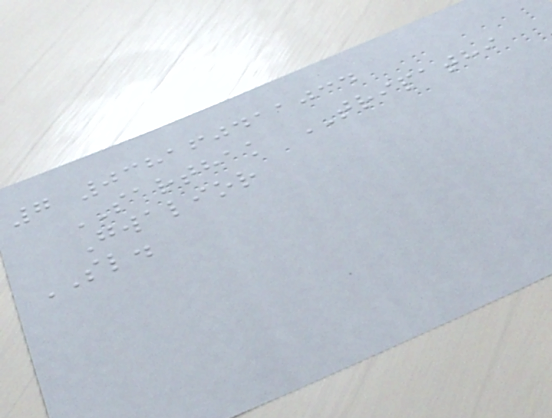7 038160411034
SARTHAK TRIPATHI
Gwalior
SL.
